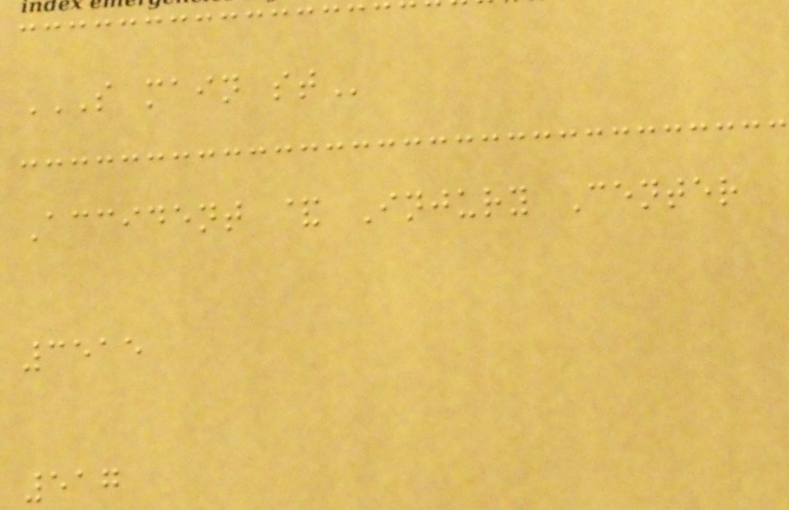S MAIN ST
Accident & Injury Center
3515
517
